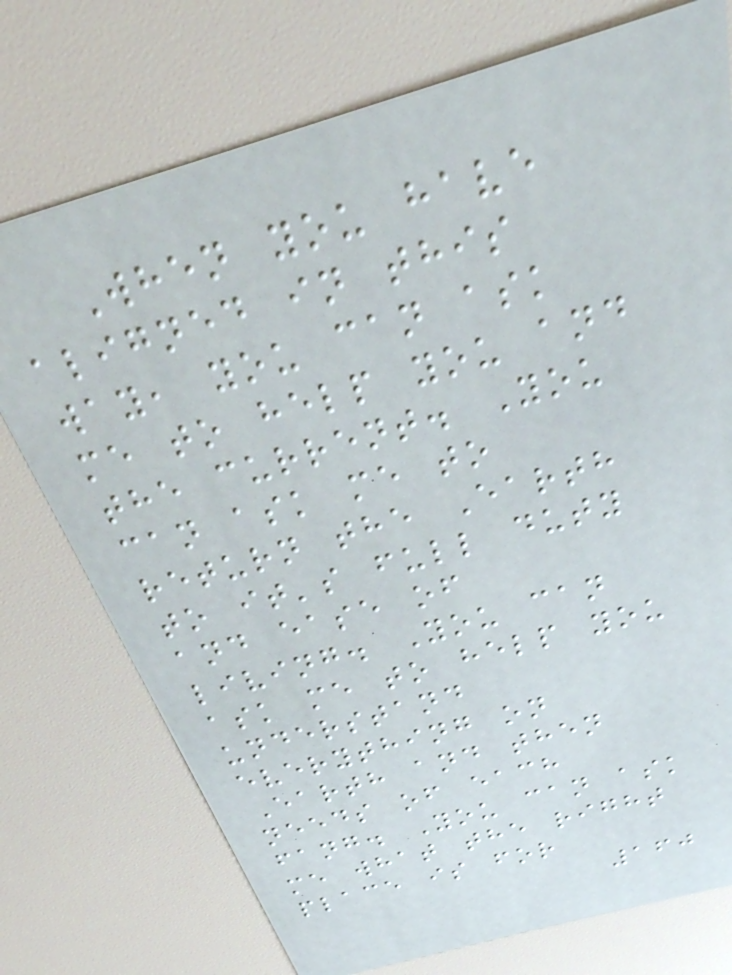When you have
aligned in this
way, you can ask
me to help you and
the current. You
can ask me to
return the Earth
to it's full duty
and ease of
living. You can
ask me to help you
understand
everything on
Earth and then
needs of each
fang. You can ask
me what the right
place is for
160
